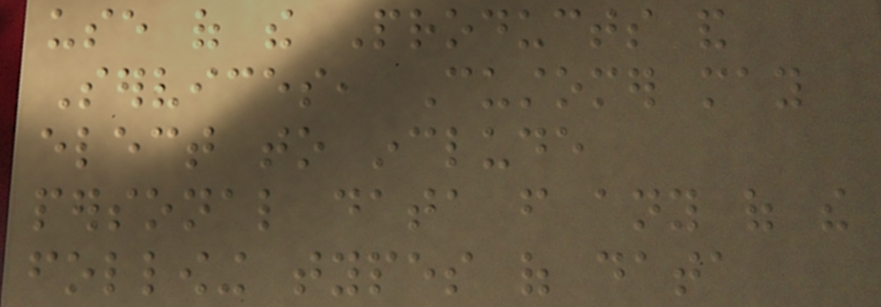use of the Products and
Services, Customer may
elect to include
personal data from any of the
following types of data
